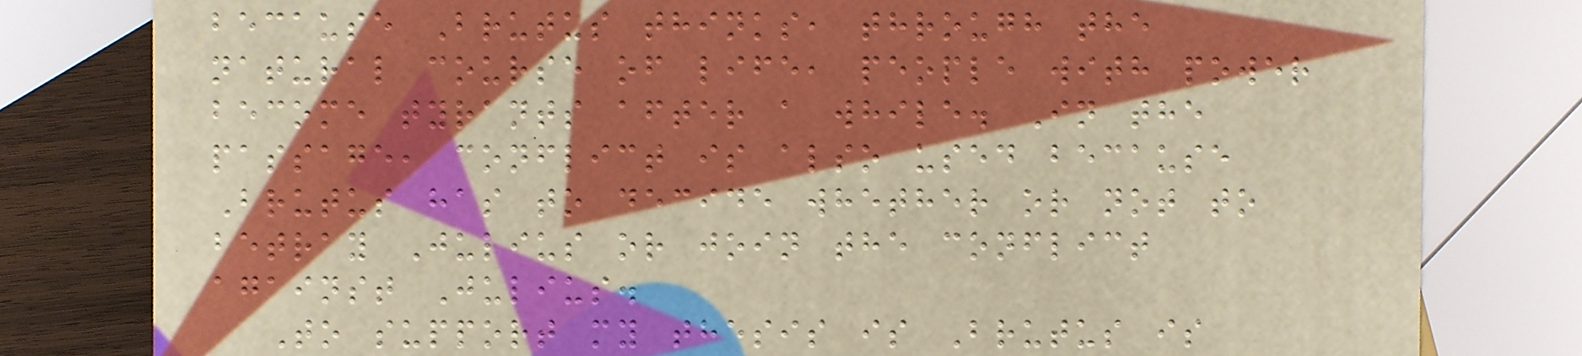because Brutus thinks, through the
natural course of life, people with power
become tyrants after a while. In the
passage, conflict is also used because
Brutus has to decide whether or not to
betray Julius or join the conflict
against Julius.
To support my thesis is Brutus is
